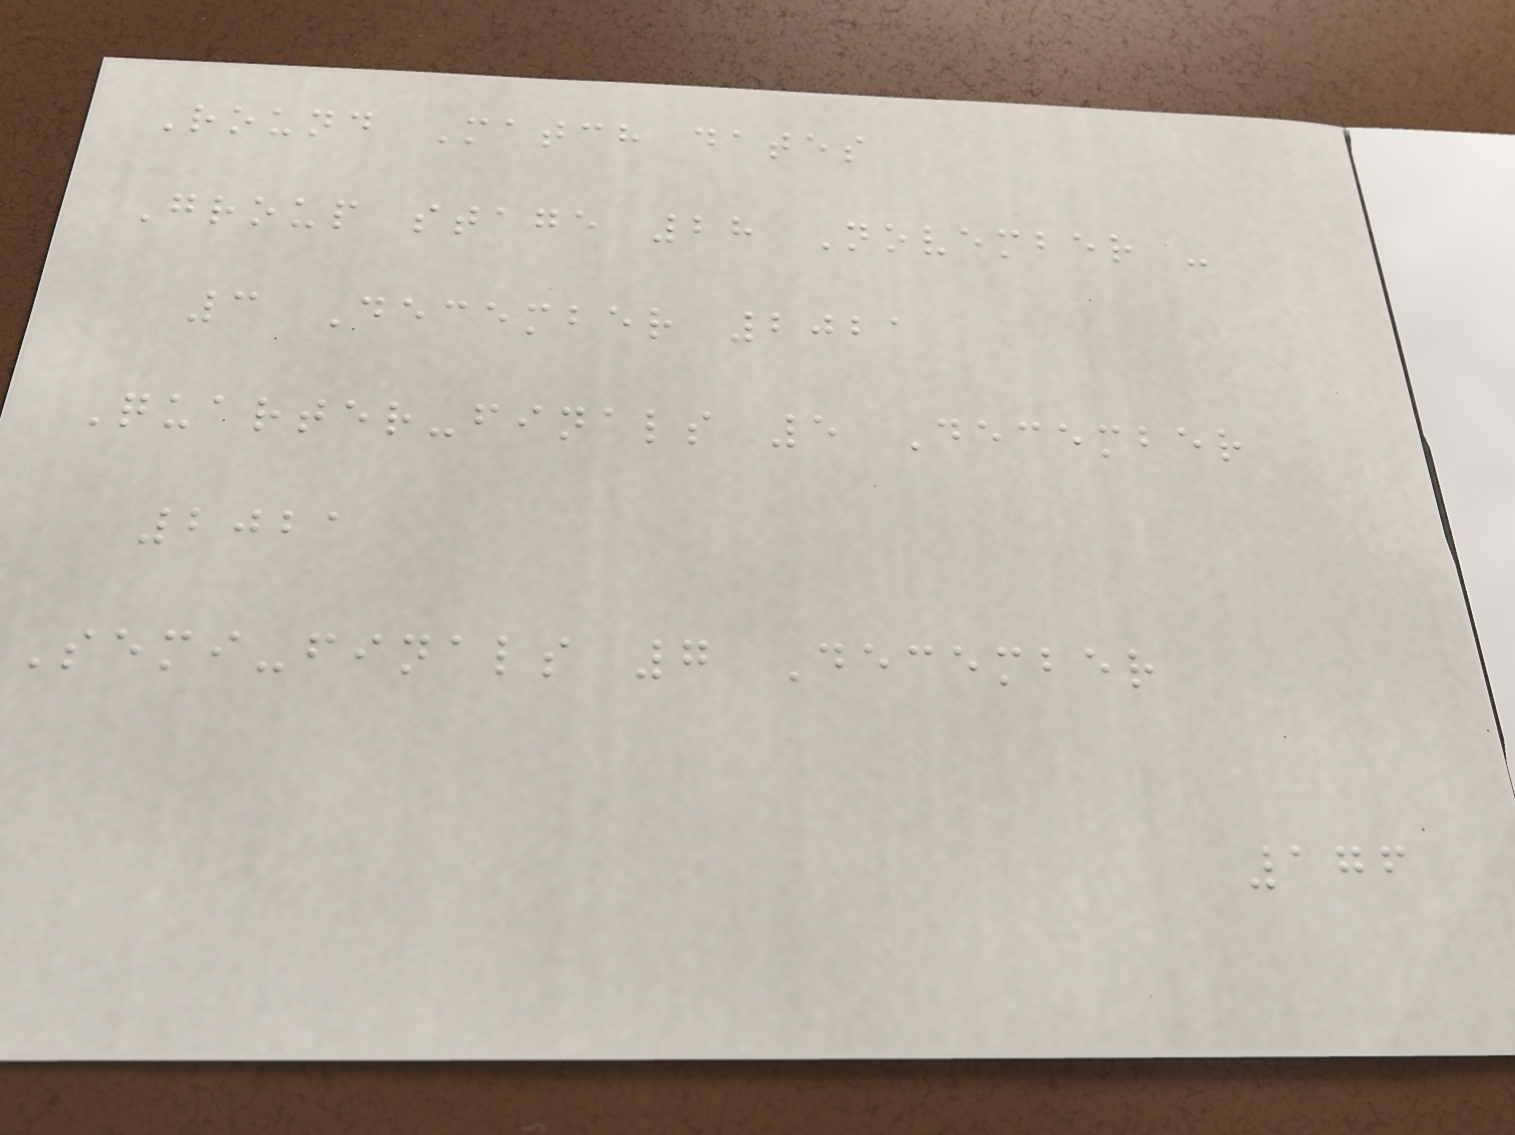Round Match dates
Group stage 28 November -
3 December 2021
Quarter-finals 5 December
2021
Semi-finals 7 December
176
